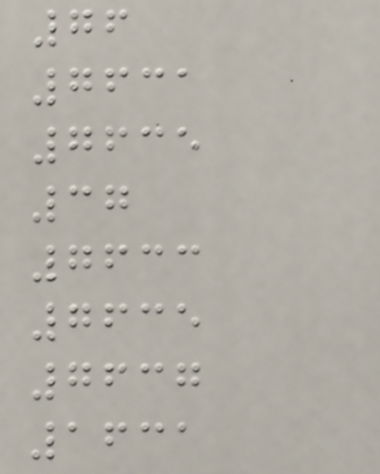76
7631
7635
37
7633
7635
7637
1631
